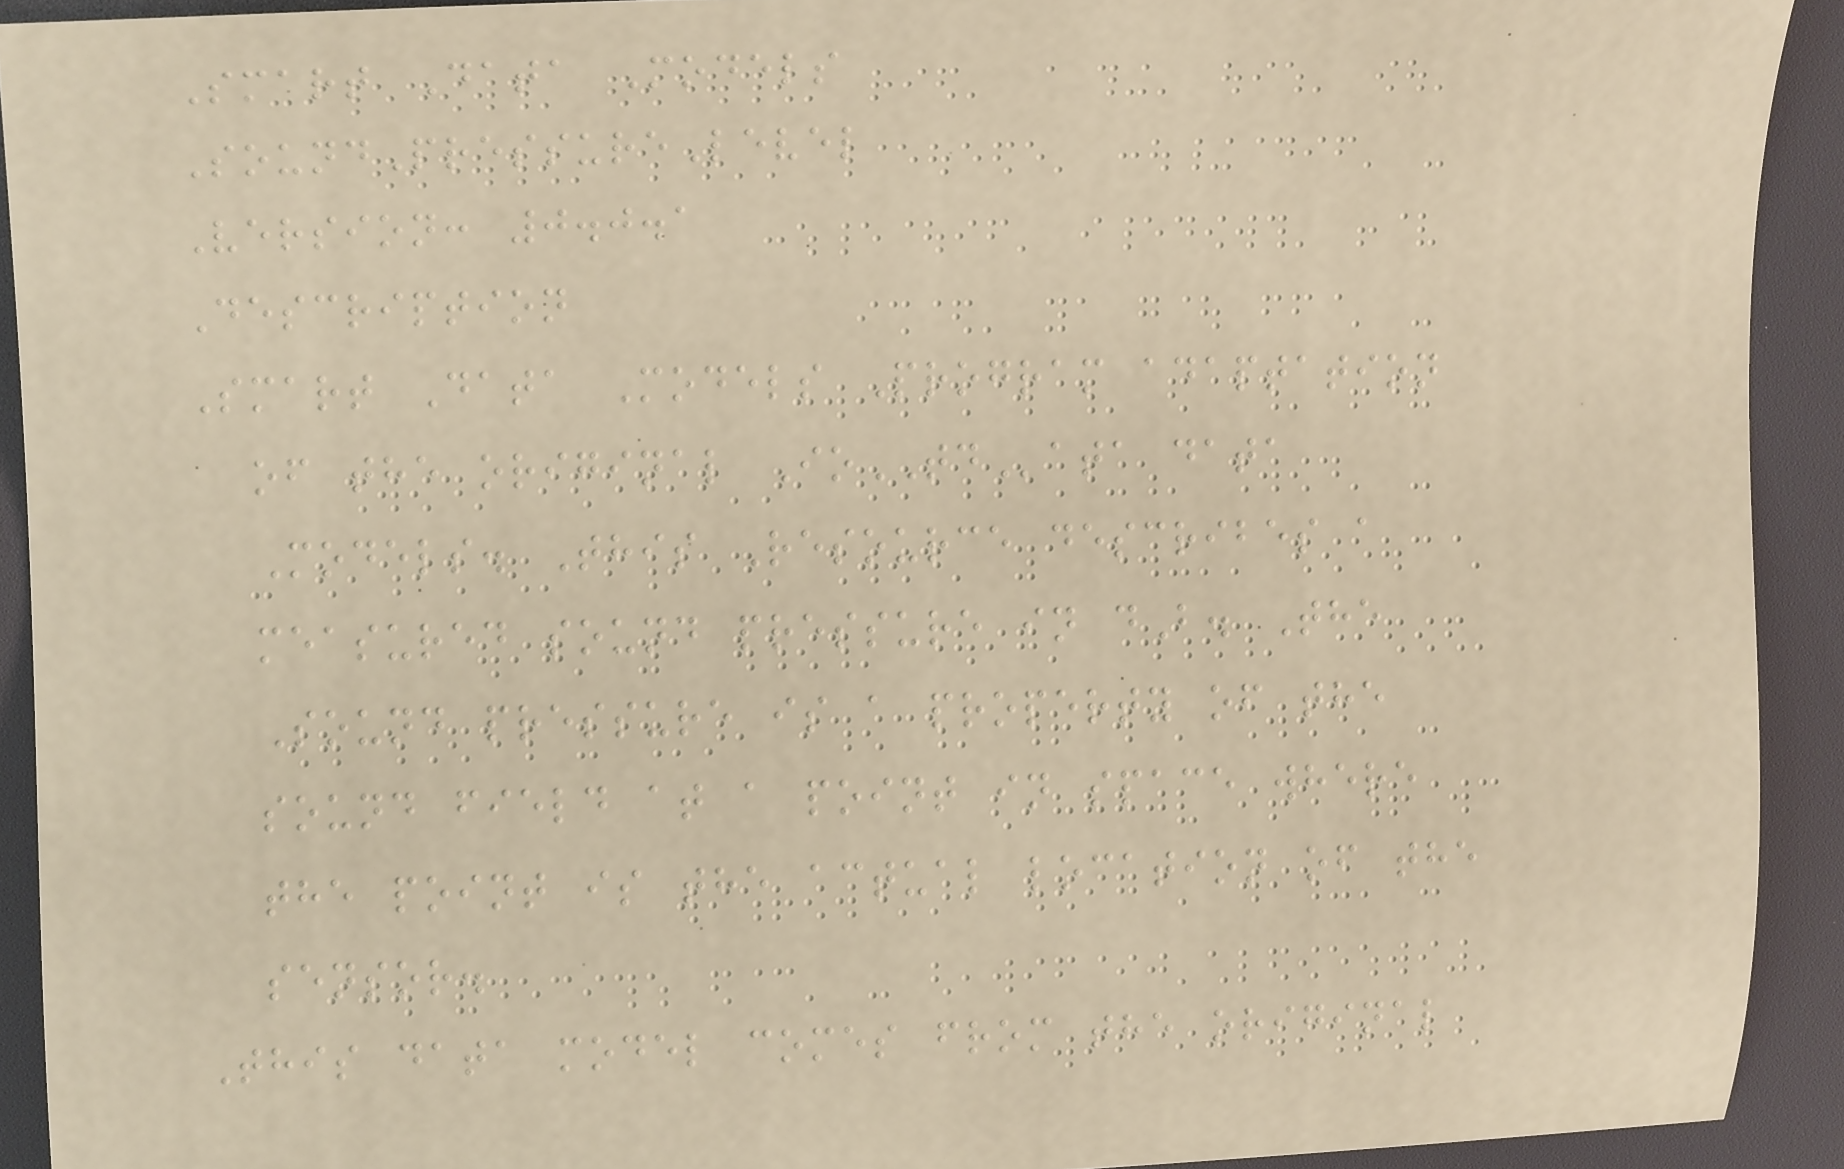Smart Data Models
SoundPressureLevel
Version: 0.0.1
Description
Smart Data Models Program adaptation
of the original IoTData data
Models. This Resource describes a
measured sound pressure in dB. The
Sound pressure is a property of the
sound field at a point in space where
the point is the actual location of the
sensor.
This data model comes from the original
